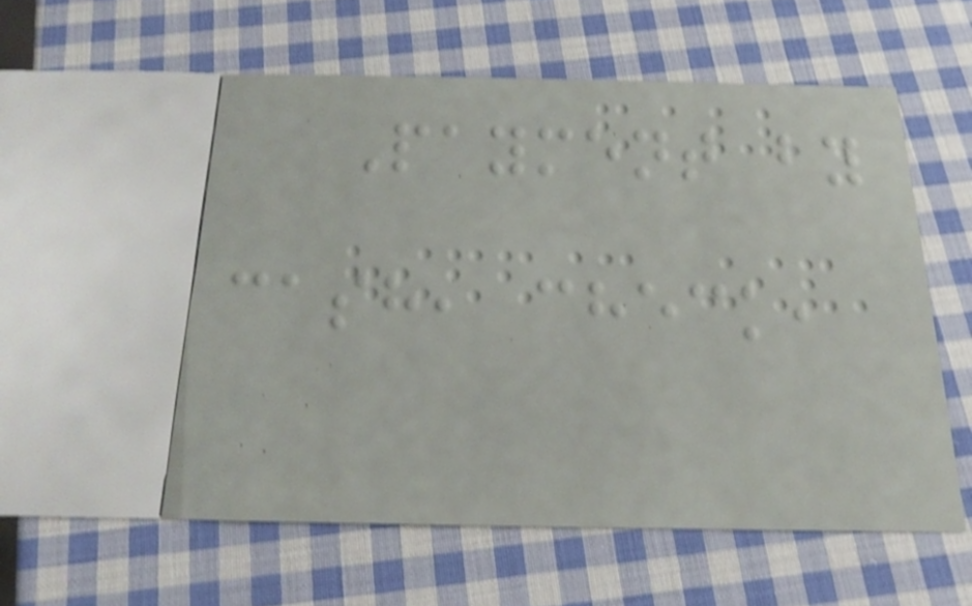Payment by
cash, check,
